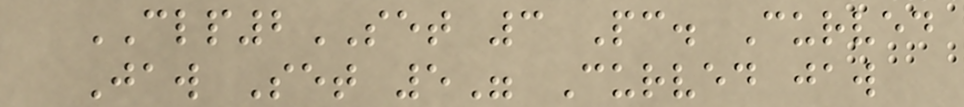CLP2SET 3 Pc. Curved
Jaw Set 5" Curved jaw
